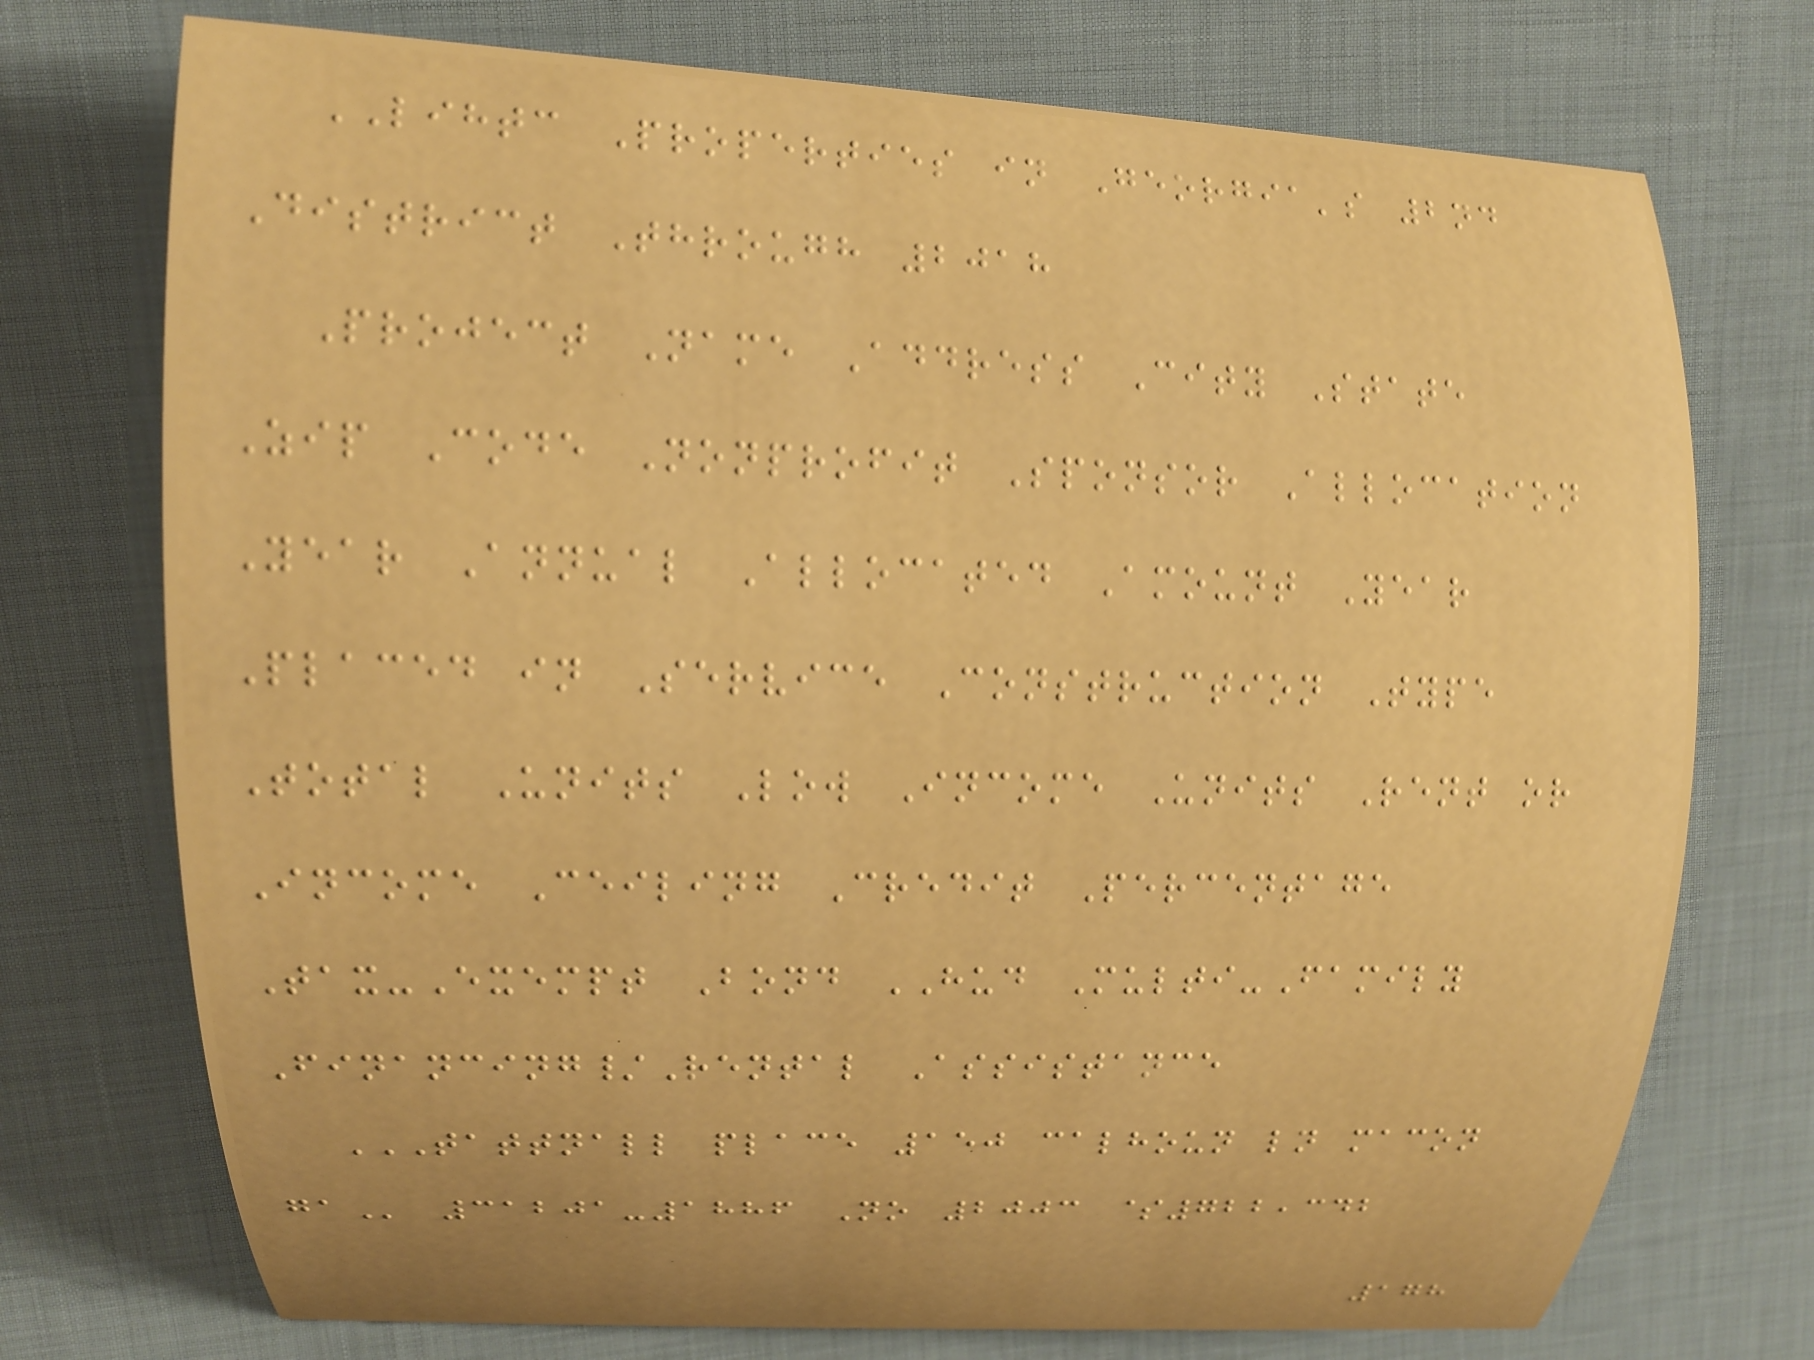LIHTC Properties in Georgia's 2nd
District Through 2018
Project Name Address City State
Zip Code Nonprofit Sponsor Allocation
Year Annual Allocated Amount Year
Placed in Service Construction Type
Total Units Low Income Units Rent or
Income Ceiling Credit Percentage
Tax-Exempt Bond HUD Multi-Family
Financing/Rental Assistance
TATTNALL PLACE 150 CALHOUN LN MACON
GA 31201-1886 No 2003 $722,342
178
